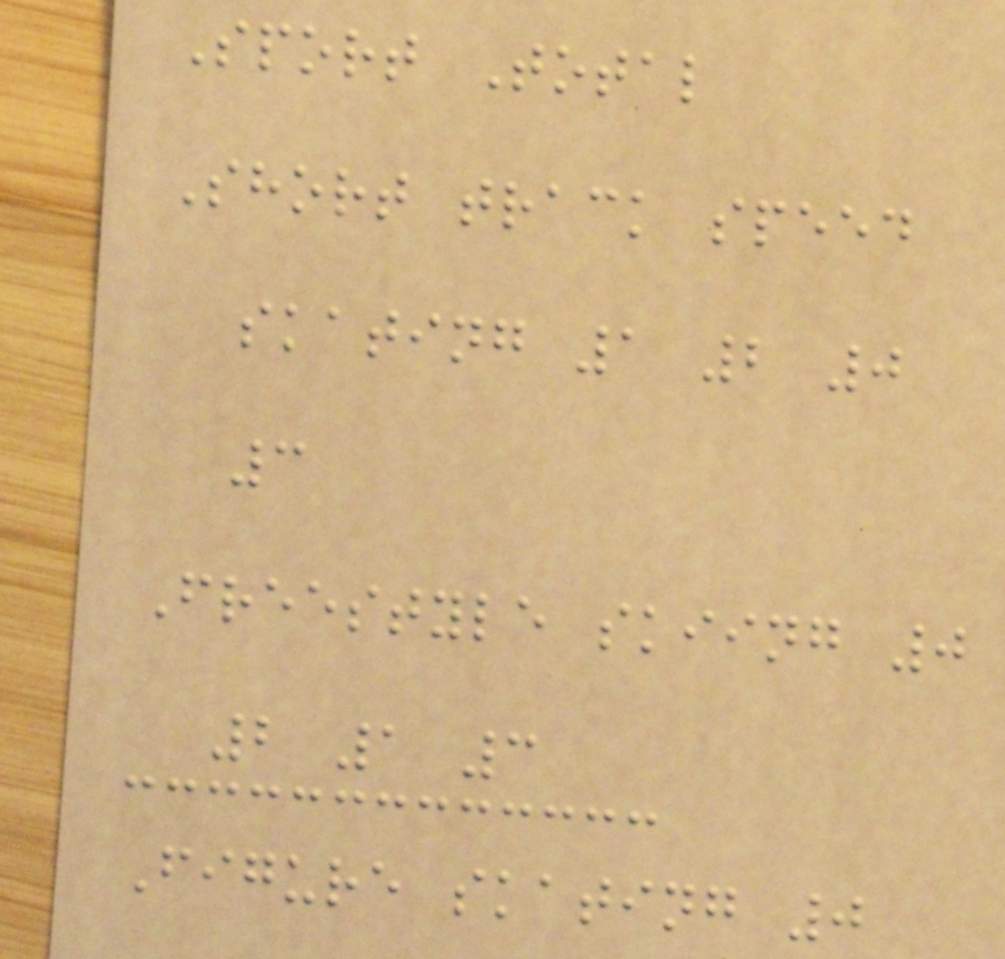Sport Total
Short track speed
skating 1 2 0
3
Freestyle skiing 0
2 1 3
Figure skating 0
